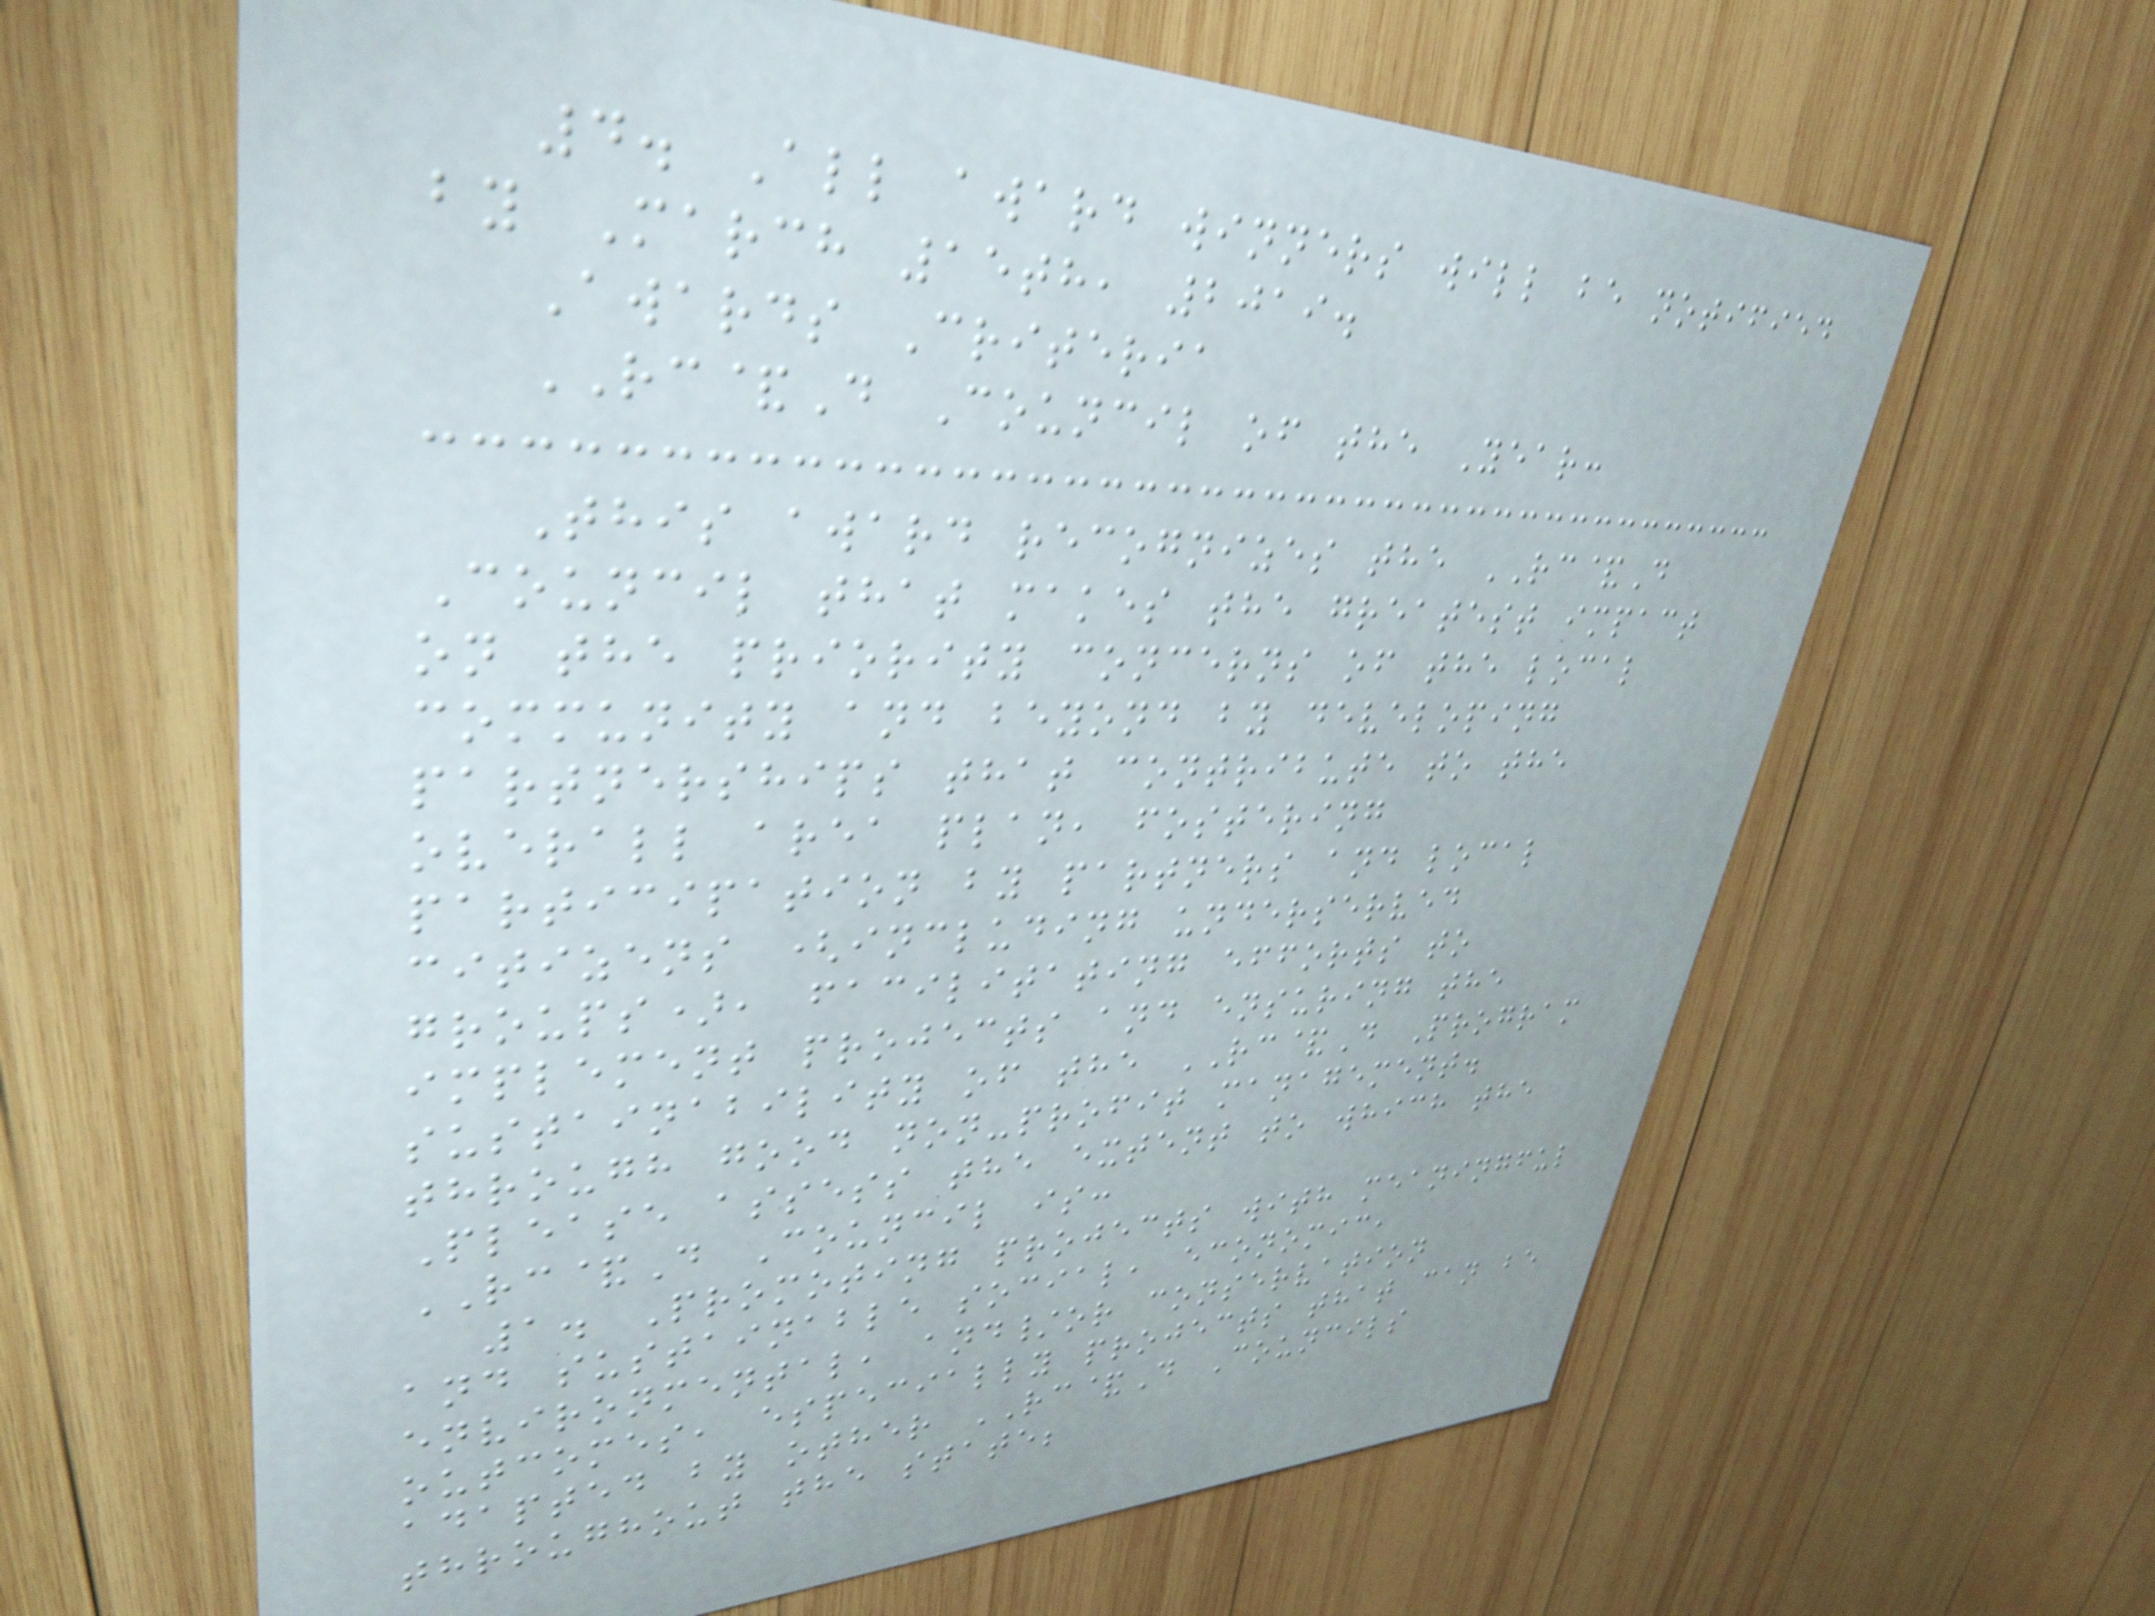4. All award winners will be notified
by March 15th, 2019.
Awards Criteria
RC&D Council of the Year:
This award recognizes the RC&D
Council that makes the greatest impact
on the priority concerns of the local
community and beyond by developing
partnerships that contribute to the
overall area plan, fostering
participation by partners and local
citizens (including underserved
groups), facilitating efforts to
implement projects and ensuring the
sustainability of the RC&D Program
through good non-profit management.
Please assess the extent to which the
RC&D Council is:
1. Promoting projects with meaningful
and sustainable social, economic,
environmental, and/or conservation
outcomes, especially projects that can be
adapted by other RC&D Councils
throughout the state;
